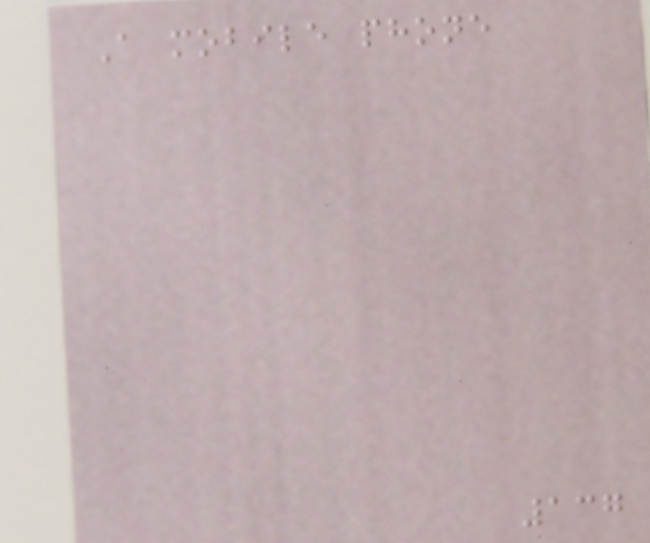A mobile phone
137
